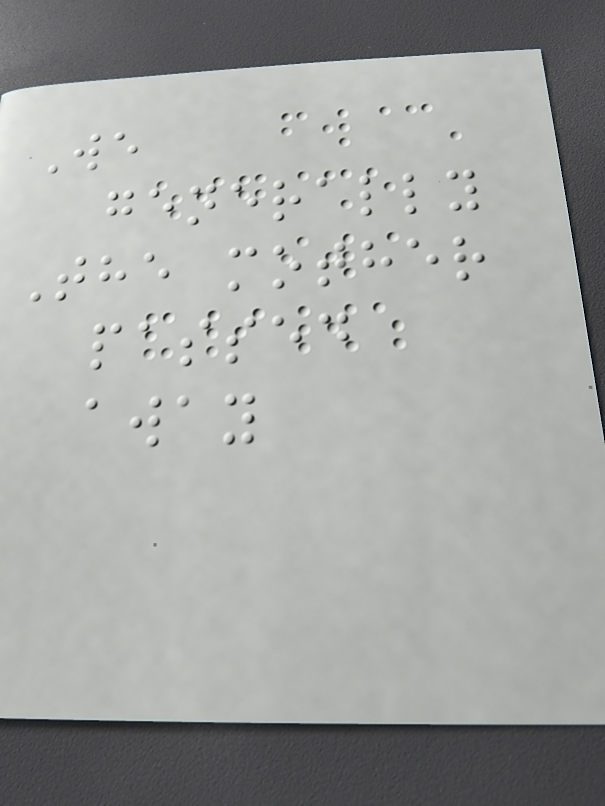We
generally
The mother
passed
away
